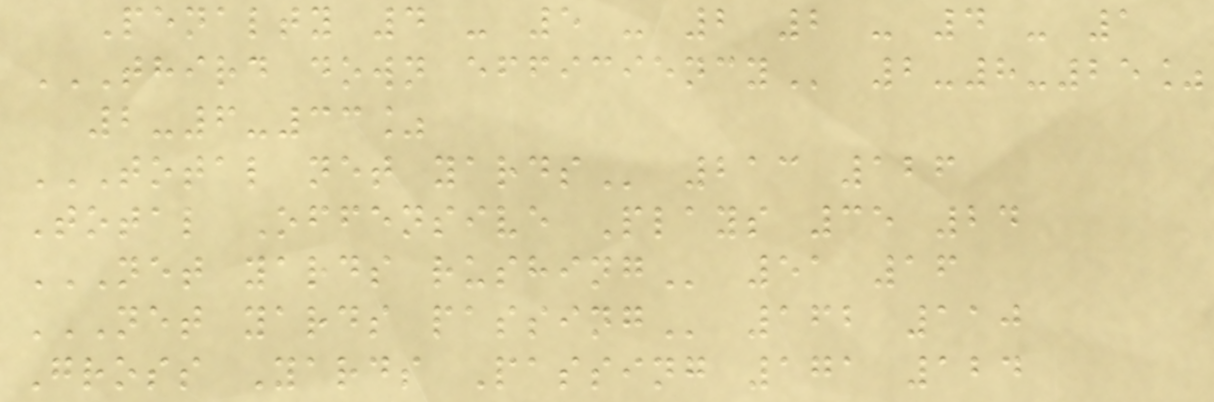Penalty 4 - 5 - 2 2 - 4 - 1
THIRD DOWN EFFICIENCY 2-8-25%
2-6-33%
TOTAL NET YARDS 213 126
Total Offensive Plays 35 24
NET YARDS RUSHING 51 16
NET YARDS PASSING 162 110
Gross Yards Passing 171 124
